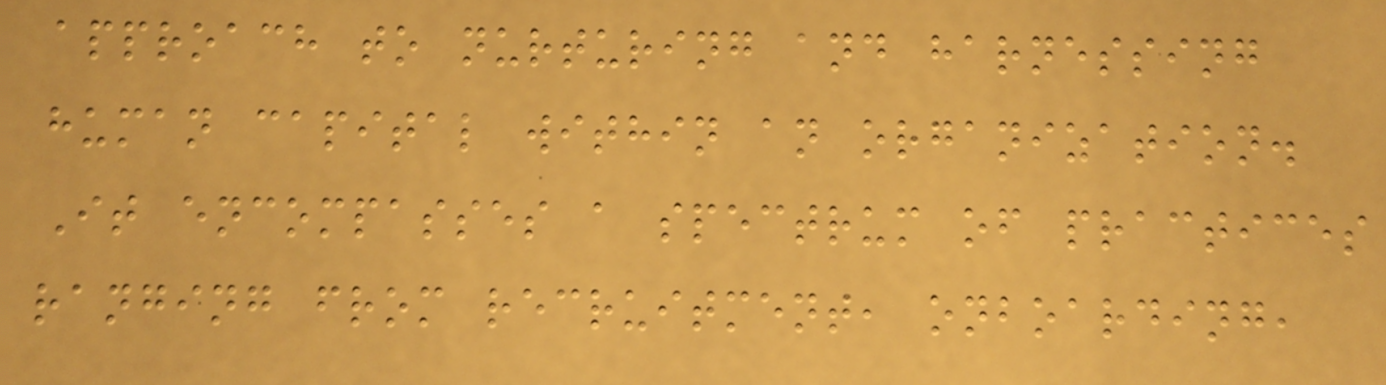approach to nurturing and harnessing
human capital within an organization.
It encompasses a spectrum of practices
ranging from recruitment, onboarding,
